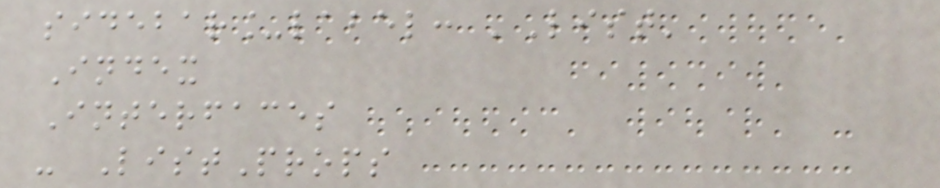sidebar_label: 'List'
Index
Interfaces
- ListProps
